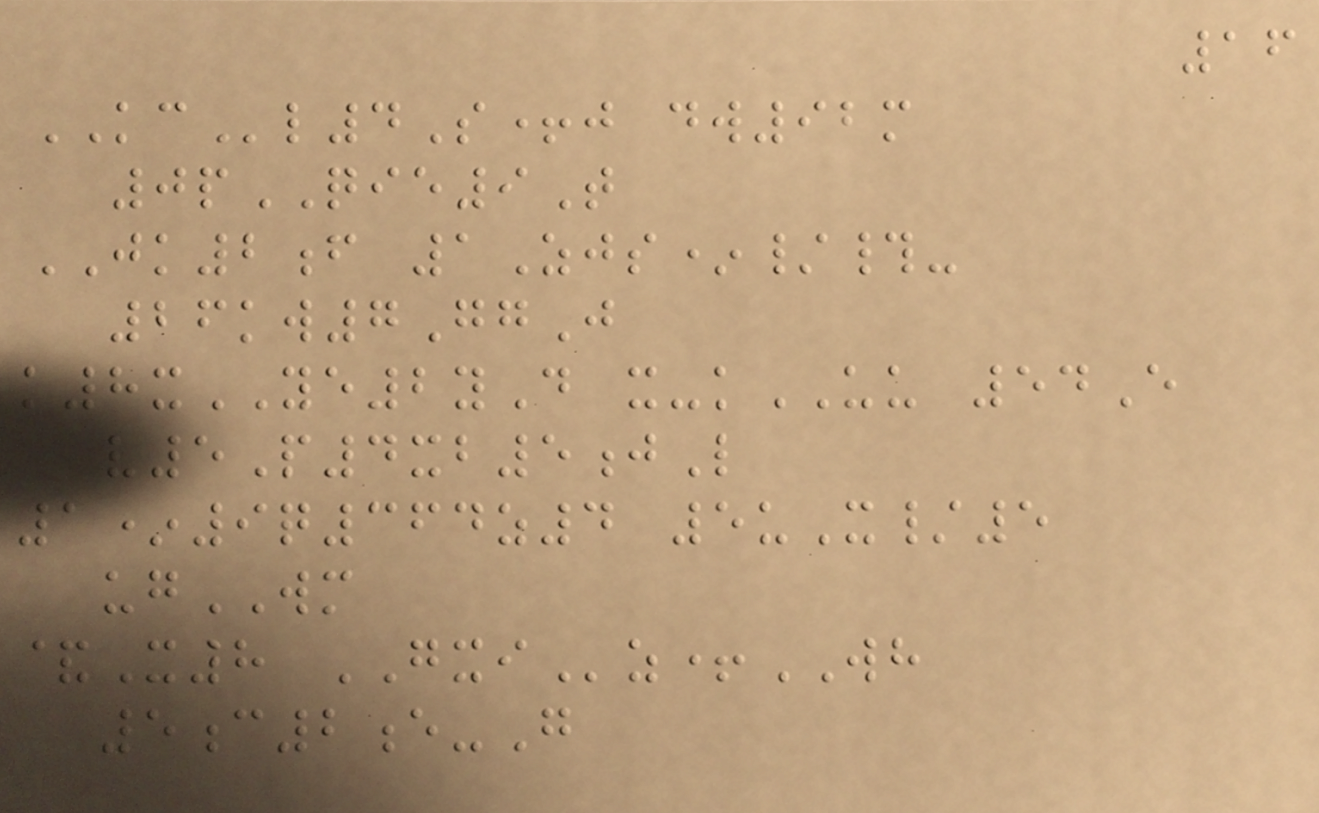16
KCl4S+j dw92m
0pQIE9T
JK2f 1Zjs*/#-
26kw7GgJ
k8xYE2yD x-kUU 54E
v5P4xb5jL
1*9q364z4 5uX/5
ugWM
&X8 GXIz+WH
5c2e-G
